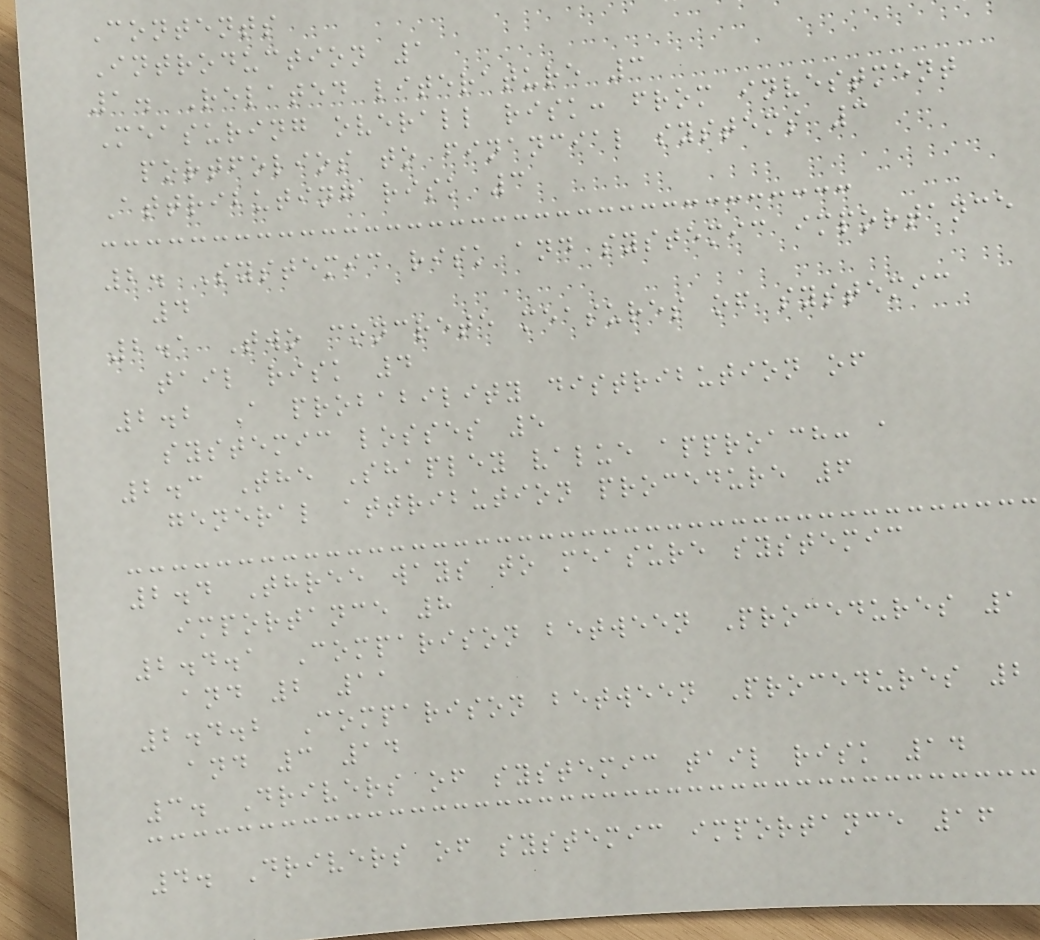Contents
Introduction 1
1. Related literature 3
Measuring overall risk: from investment
portfolios to financial systems 3
Attributing risk 3
2. Systemic risk and systemic importance
4
2.1 Two concrete measures of systemic
tail risk 4
2.2 A probability distribution of
systemic losses 5
2.3 The Shapley value approach: a
general attribution procedure 6
2.4 Three ways to measure systemic
importance 8
2.4.1 Comparison between Procedures 1
and 2 11
2.4.2 Comparison between Procedures 2
and 3 14
3. Drivers of systemic tail risk 14
4. Drivers of systemic importance 16
